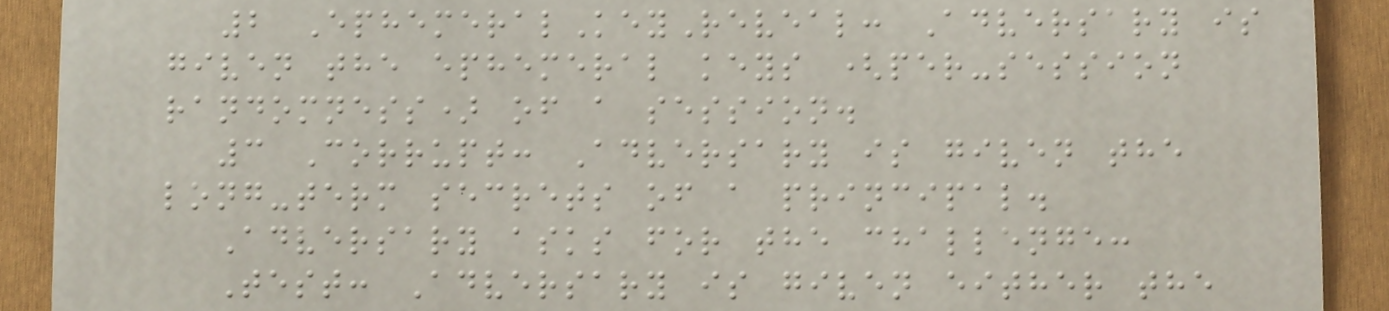2 EphemeralKeyReveal: Adversary is
given the ephemeral keys (per-session
randomness) of a session.
3 Corrupt: Adversary is given the
long-term secrets of a principal.
Adversary asks for the challenge:
Test: Adversary is given either the
